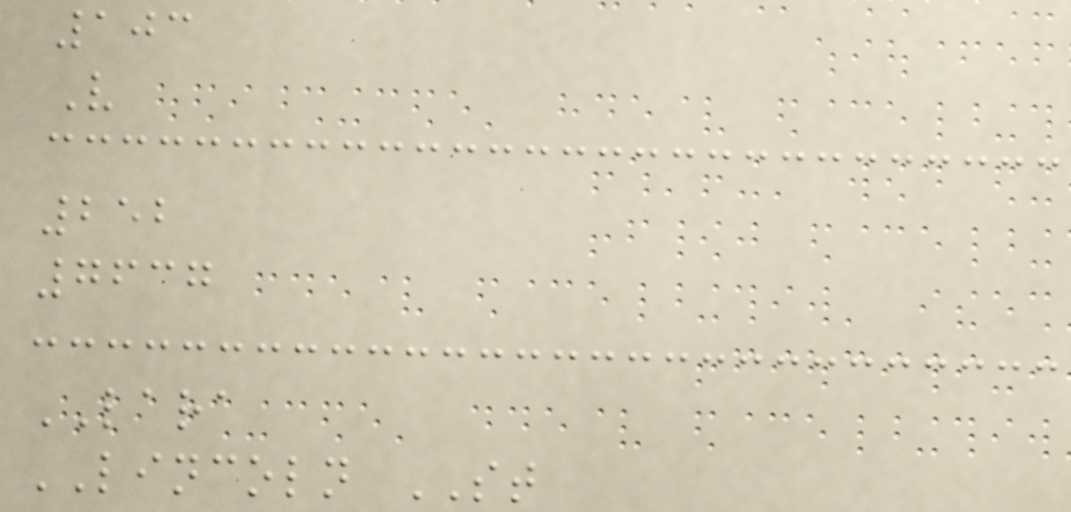103
V
252
7637
LARA
LINCOLN ST
